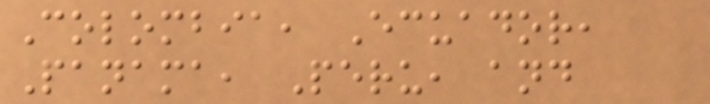Colombia, Ecuador,
Panama, Peru, and
